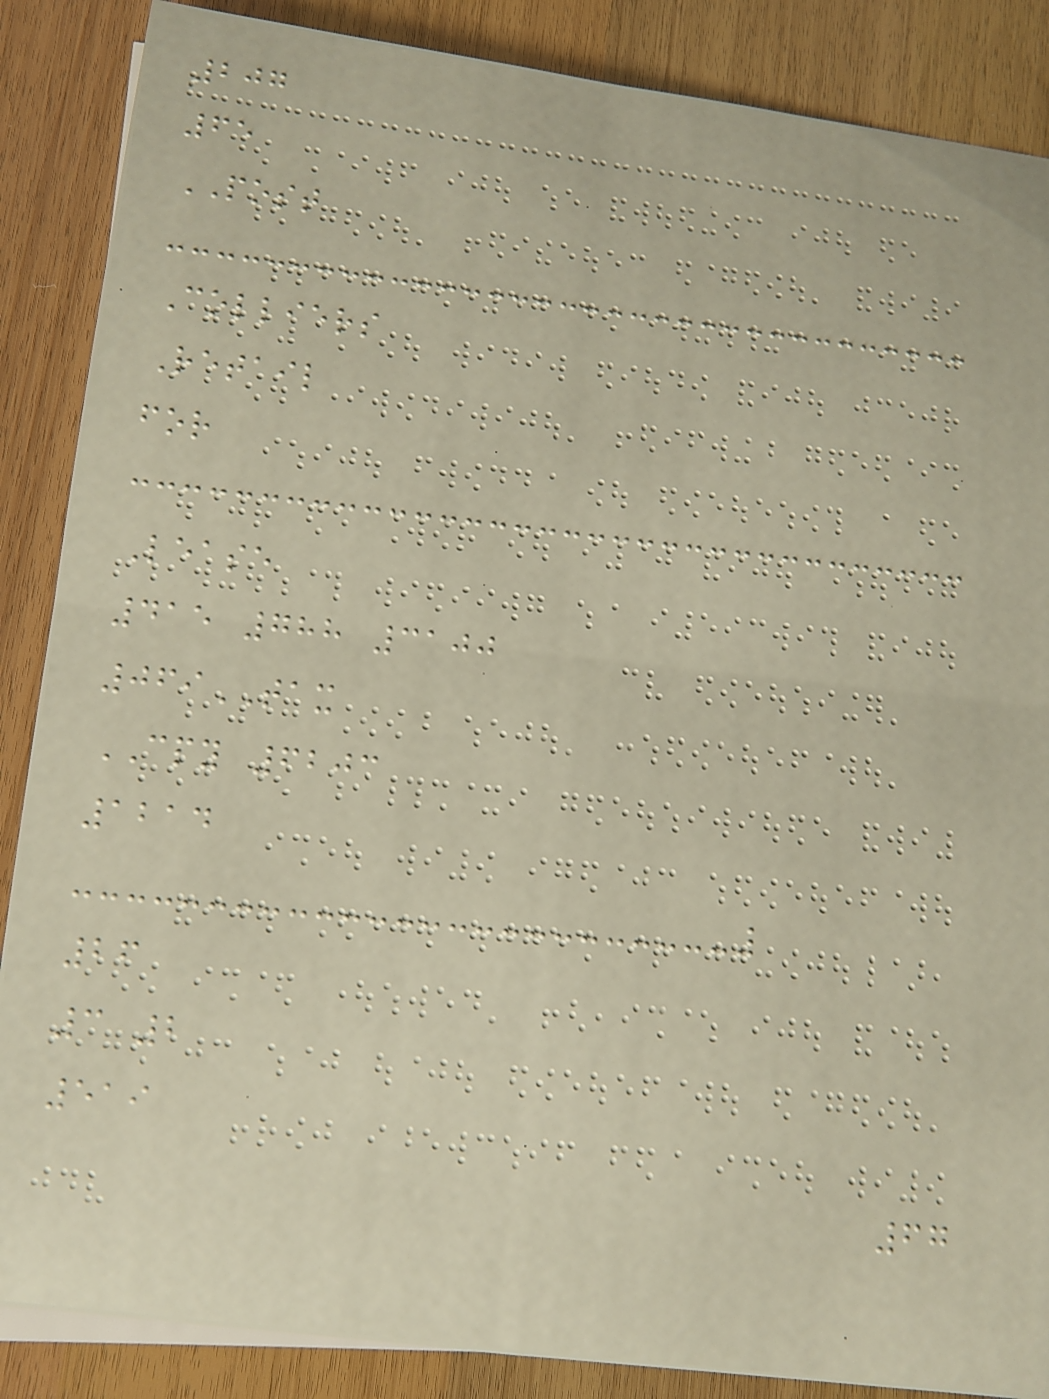207
65
POST
Colliers
Retail
for
Lease
415 788 3100
069TAX
CPY 6203
1214
26
3 2
519
67
